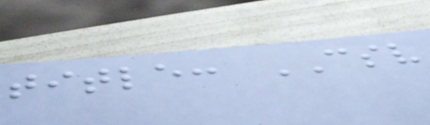title: CSV
